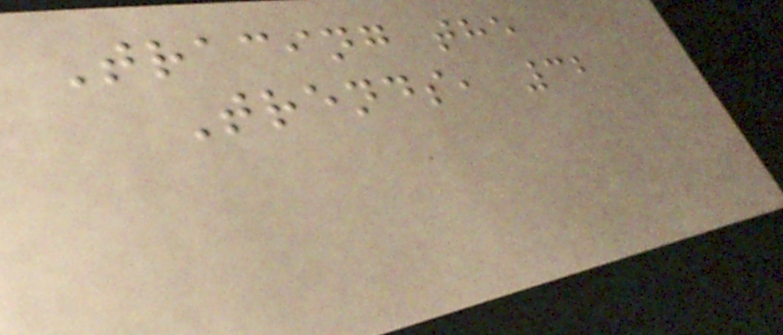Tracing the
Trends, 32
